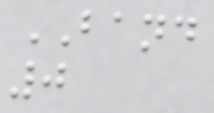BAND
0
